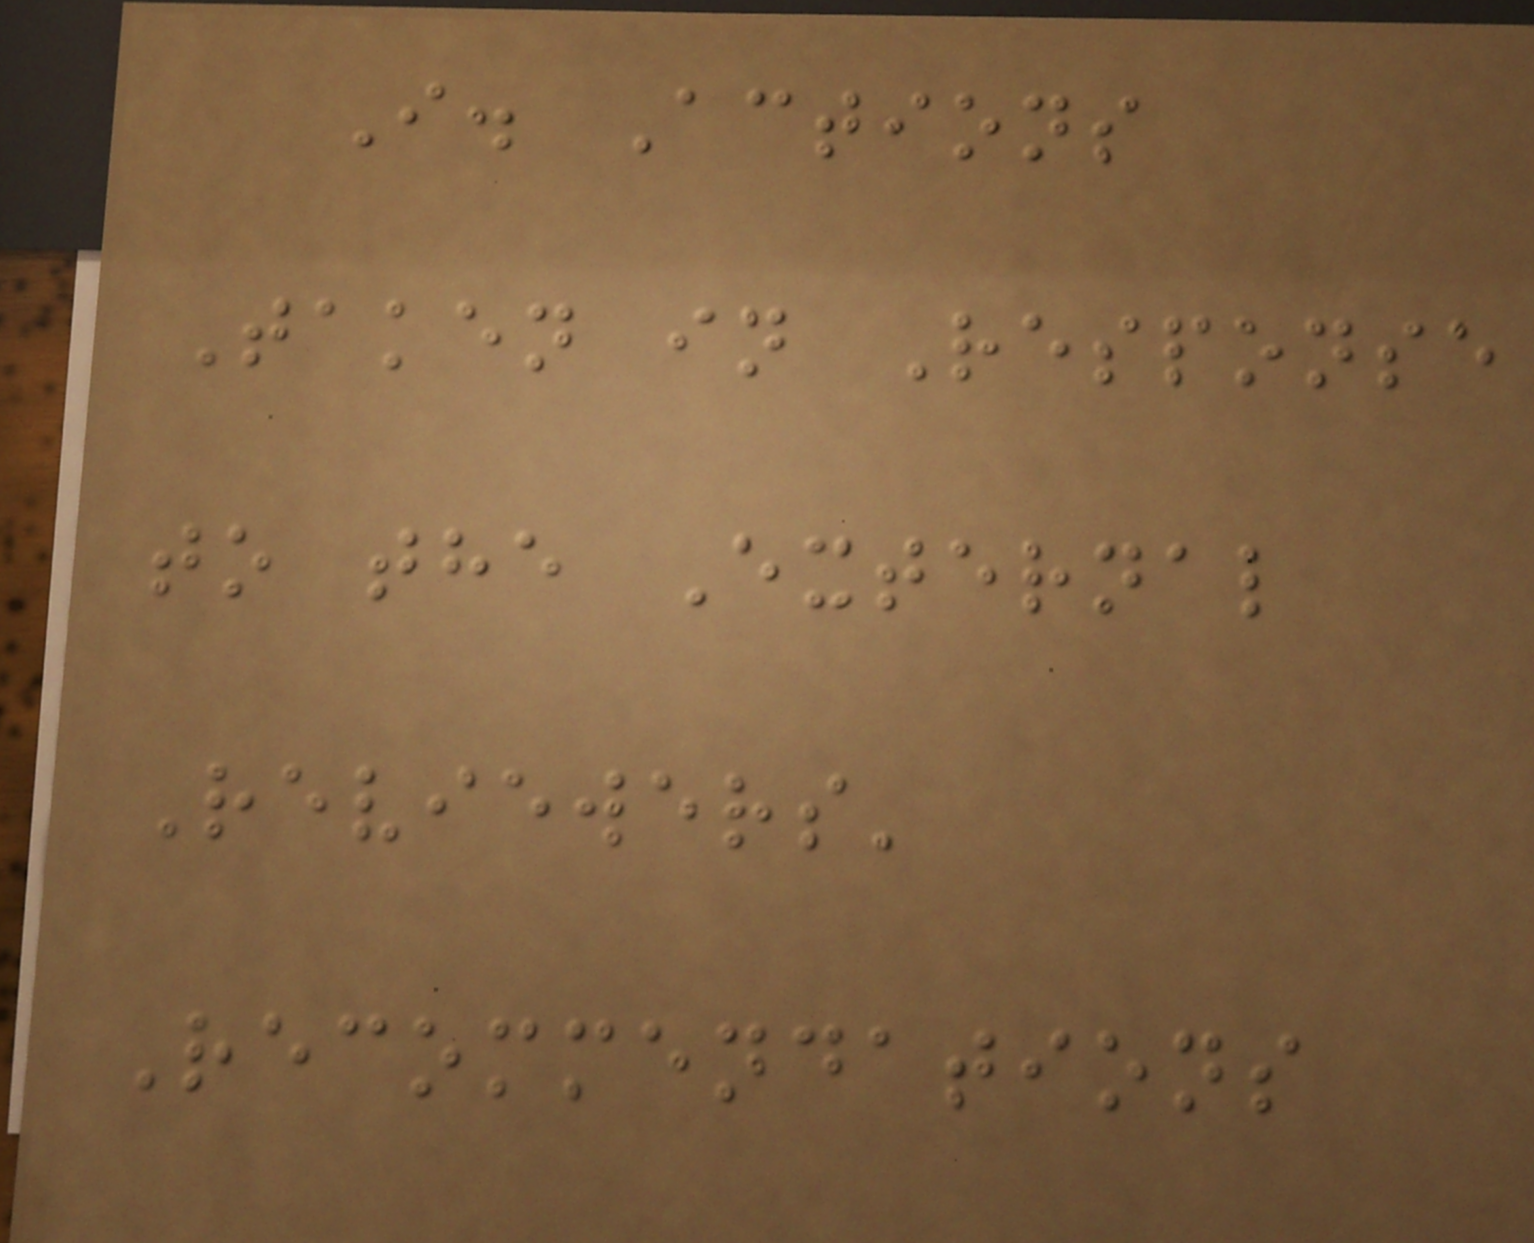I. Actions
Taken in Response
to the External
Reviewers'
Recommendations
